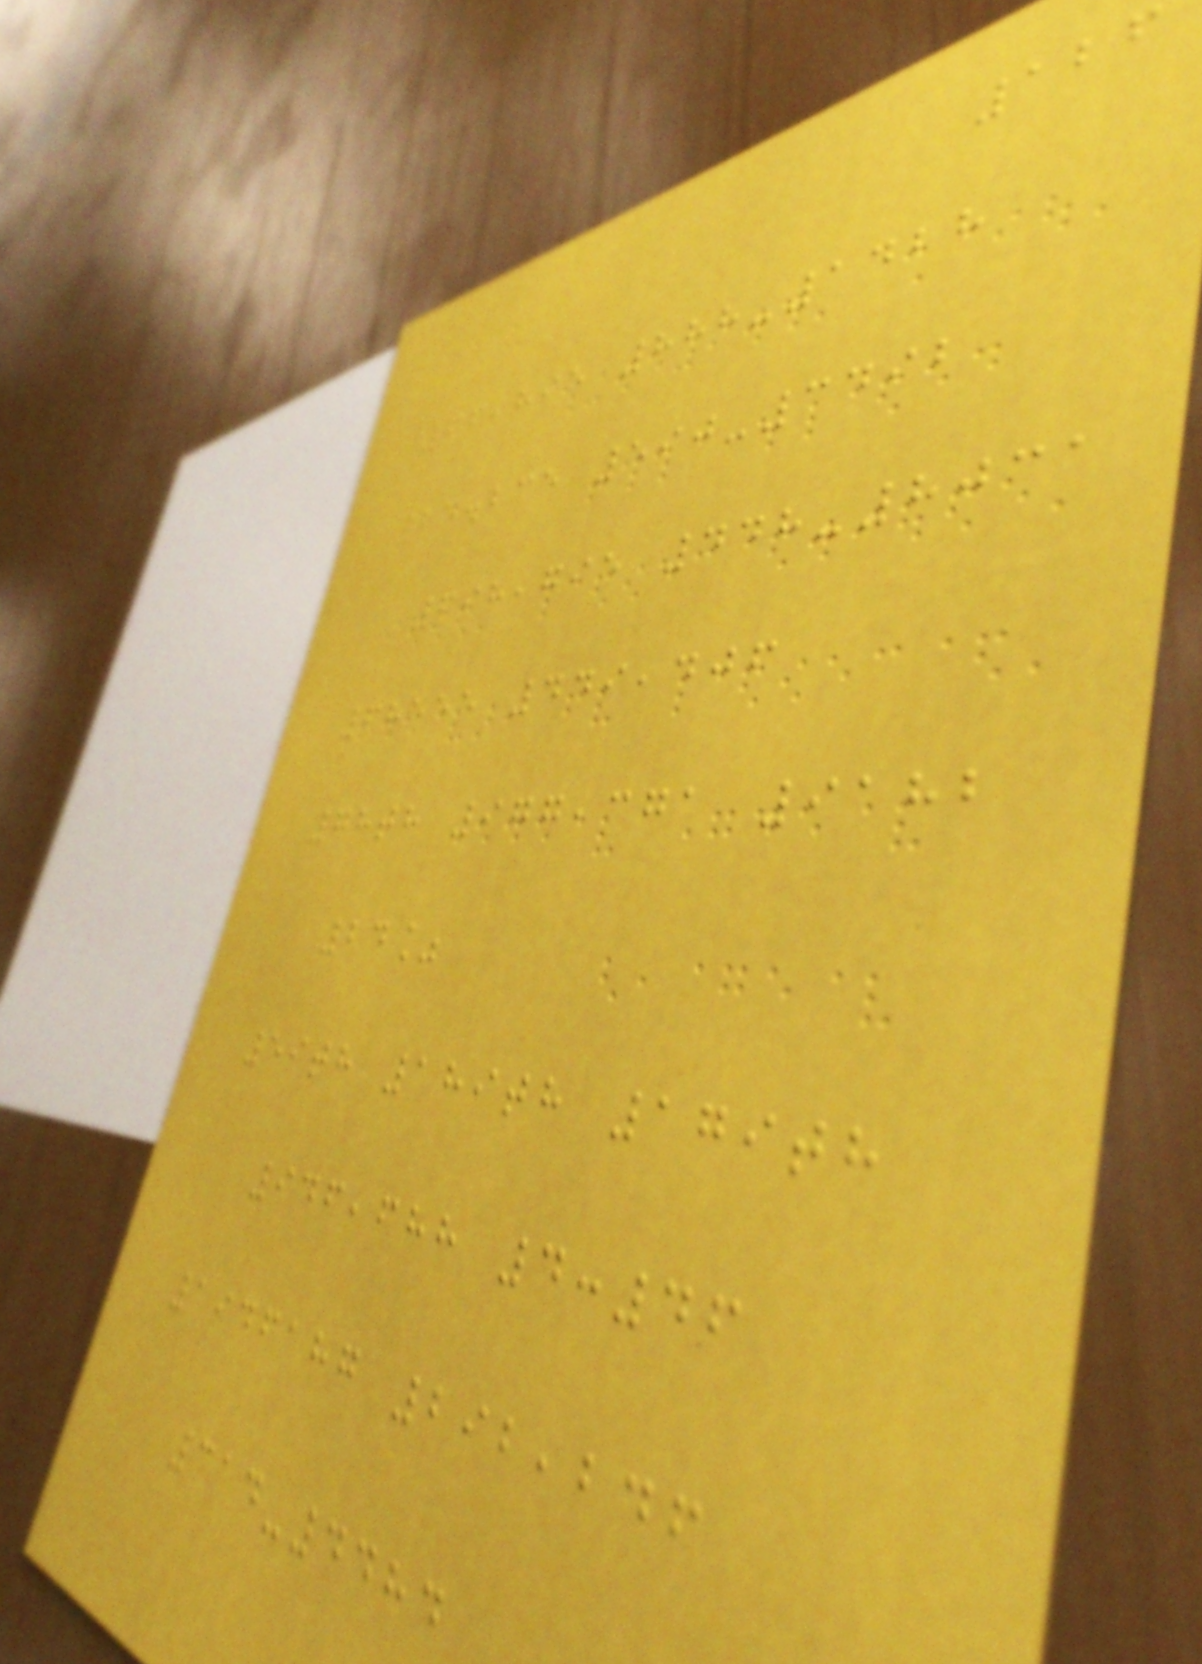126
66,895 888-1428
24.235 590-3492
698,795 448-8031
68555 449,406
78th 977,371 9182
24%
59th 189th 179th
946,688 4:46
1946187 292,246
314-4484
